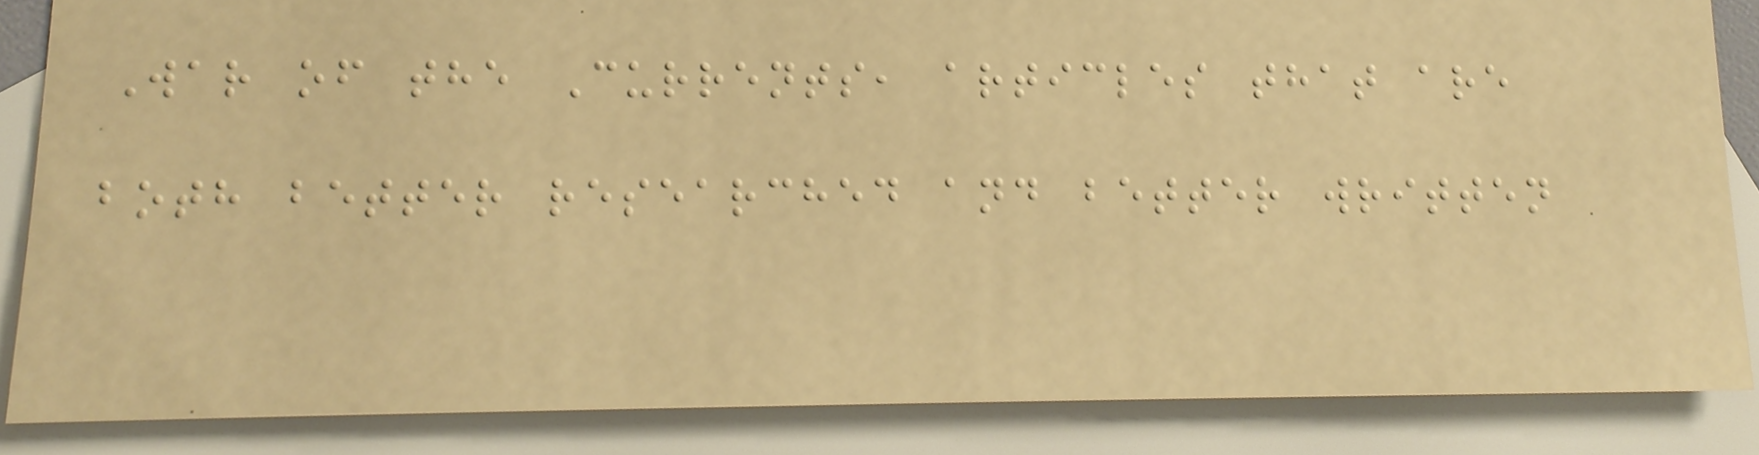War of the Currents, articles that are
both better researched and better written
